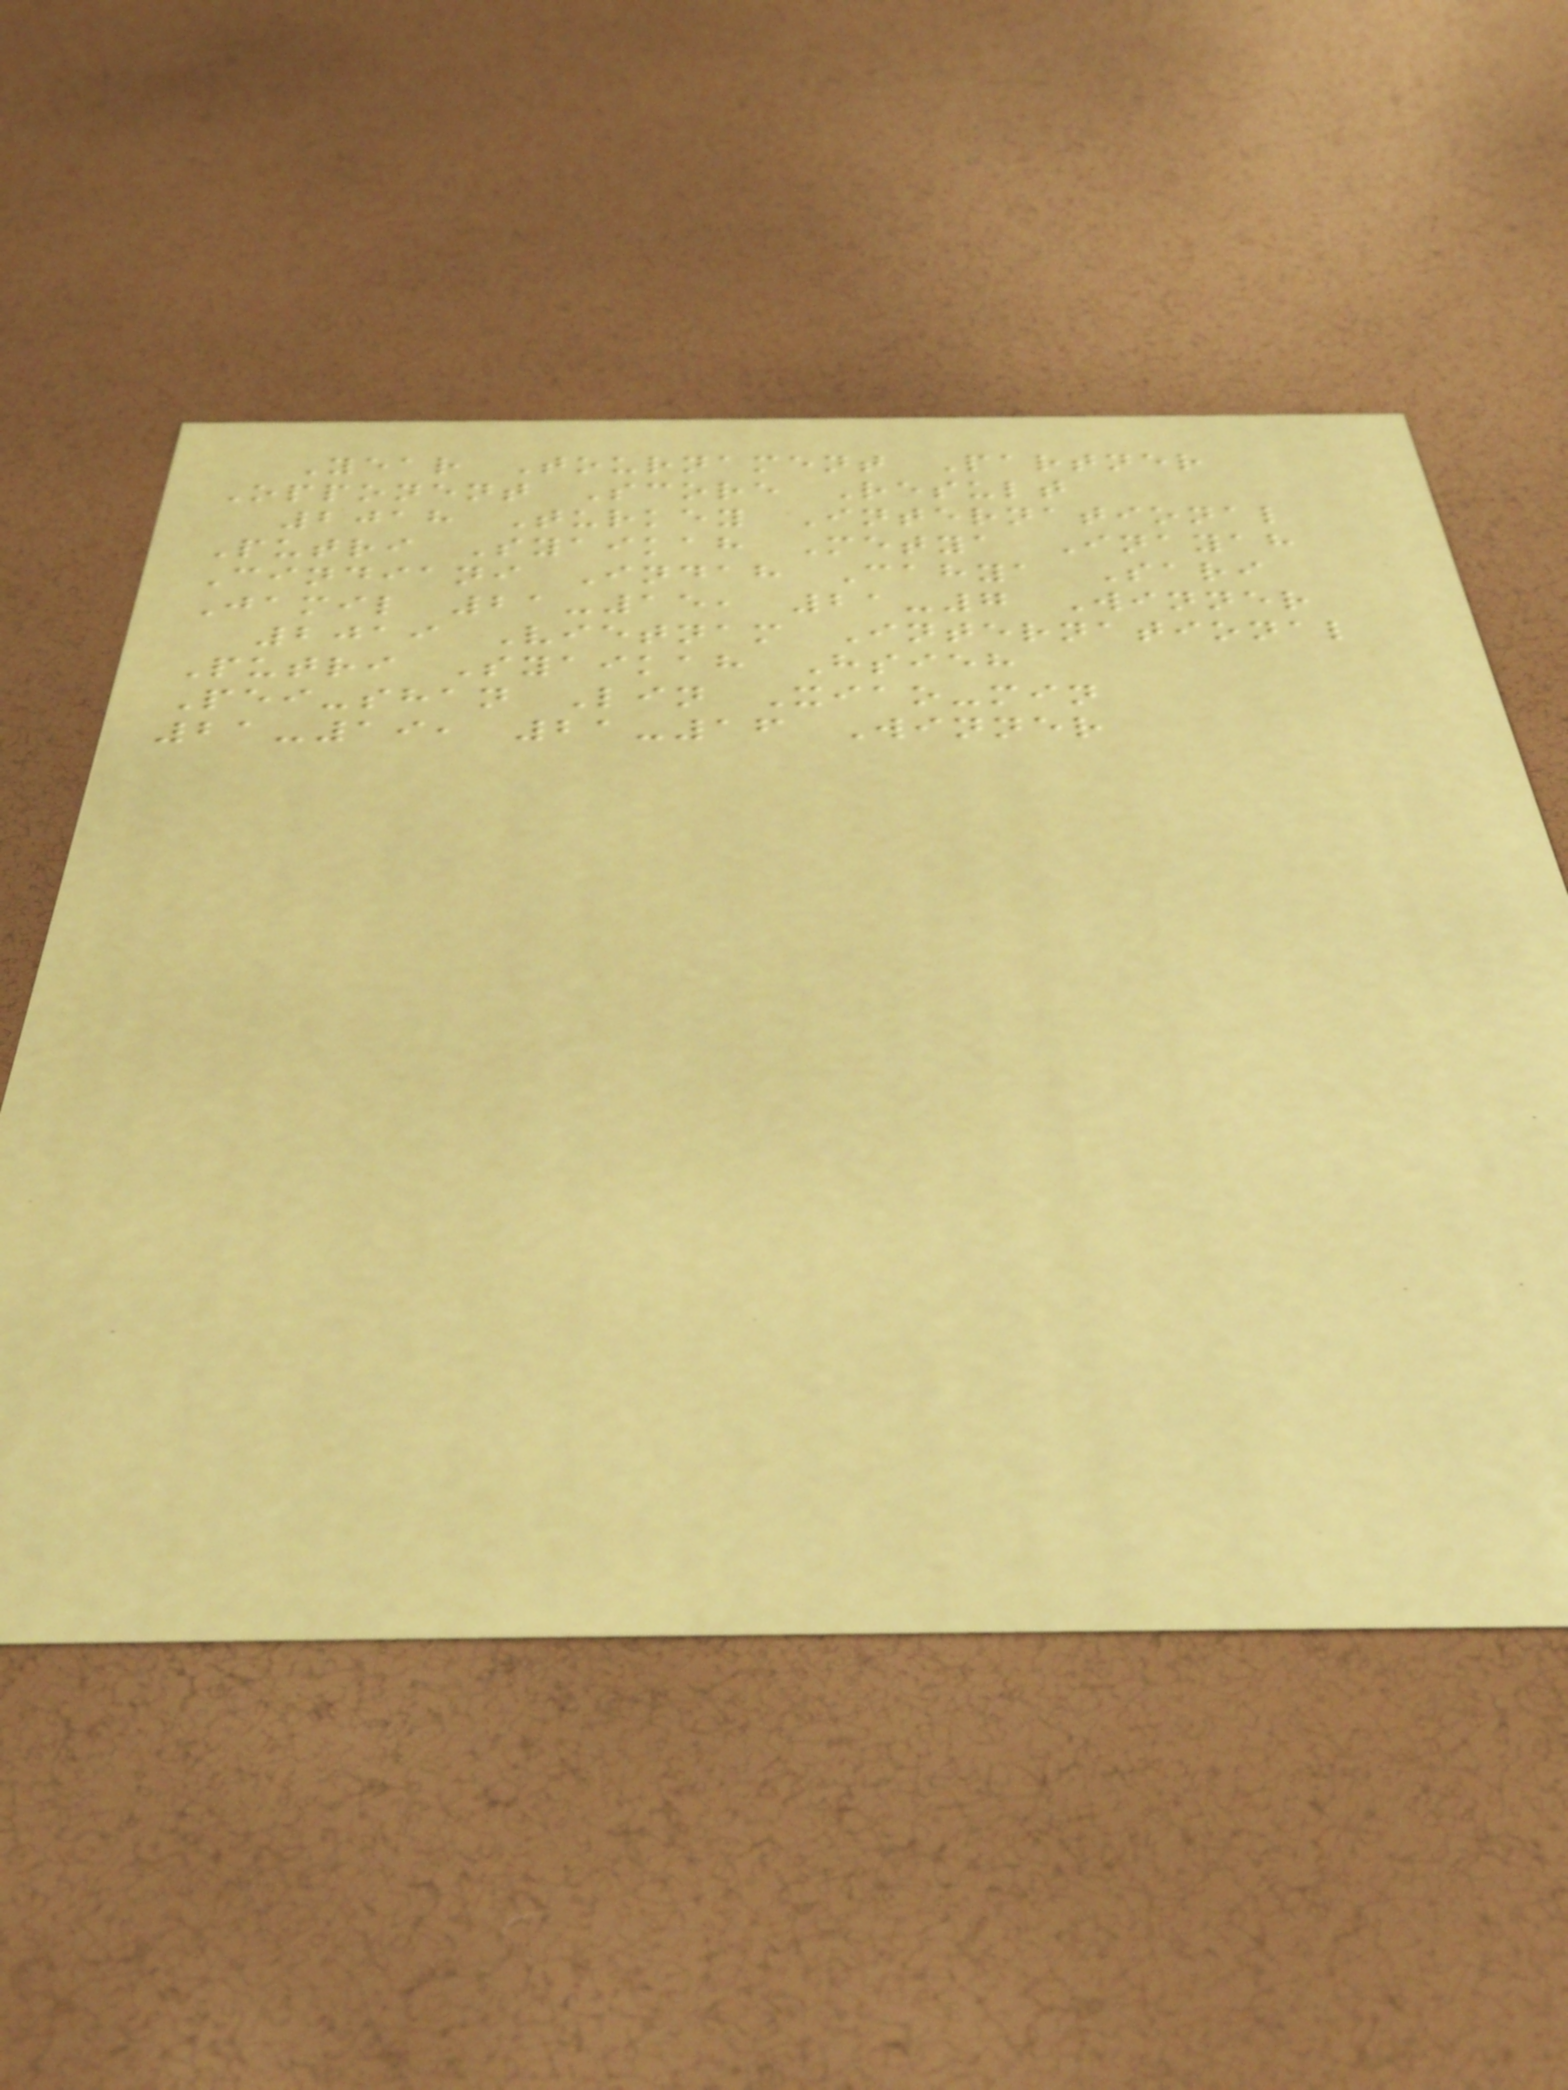Year Tournament Partner
Opponent Score Result
2018 Turkey International
Putri Syaikah Metya Inayah
Cindiani Indah Cahya Sari
Jamil 21-15, 21-7 Winner
2019 Vietnam International
Putri Syaikah Hsieh
Pei-shan Lin Xiao-min
21-19, 21-16 Winner
